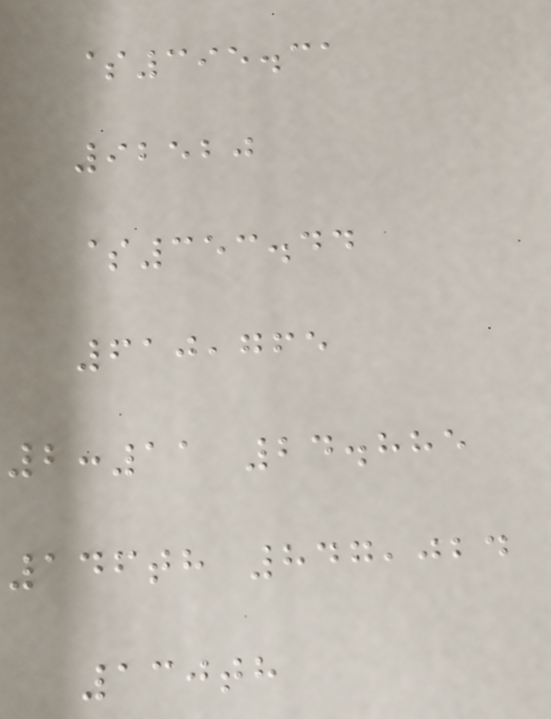$395.31
92520
$353.44
610,765
2:11 24.885
146th 847,024
130th
